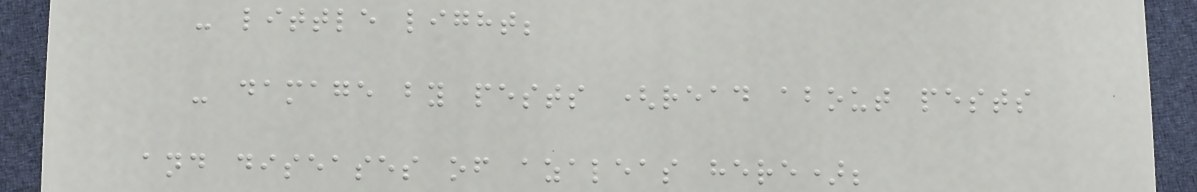- little light;
- damage by pests (read about pests
and diseases of azaleas here);
